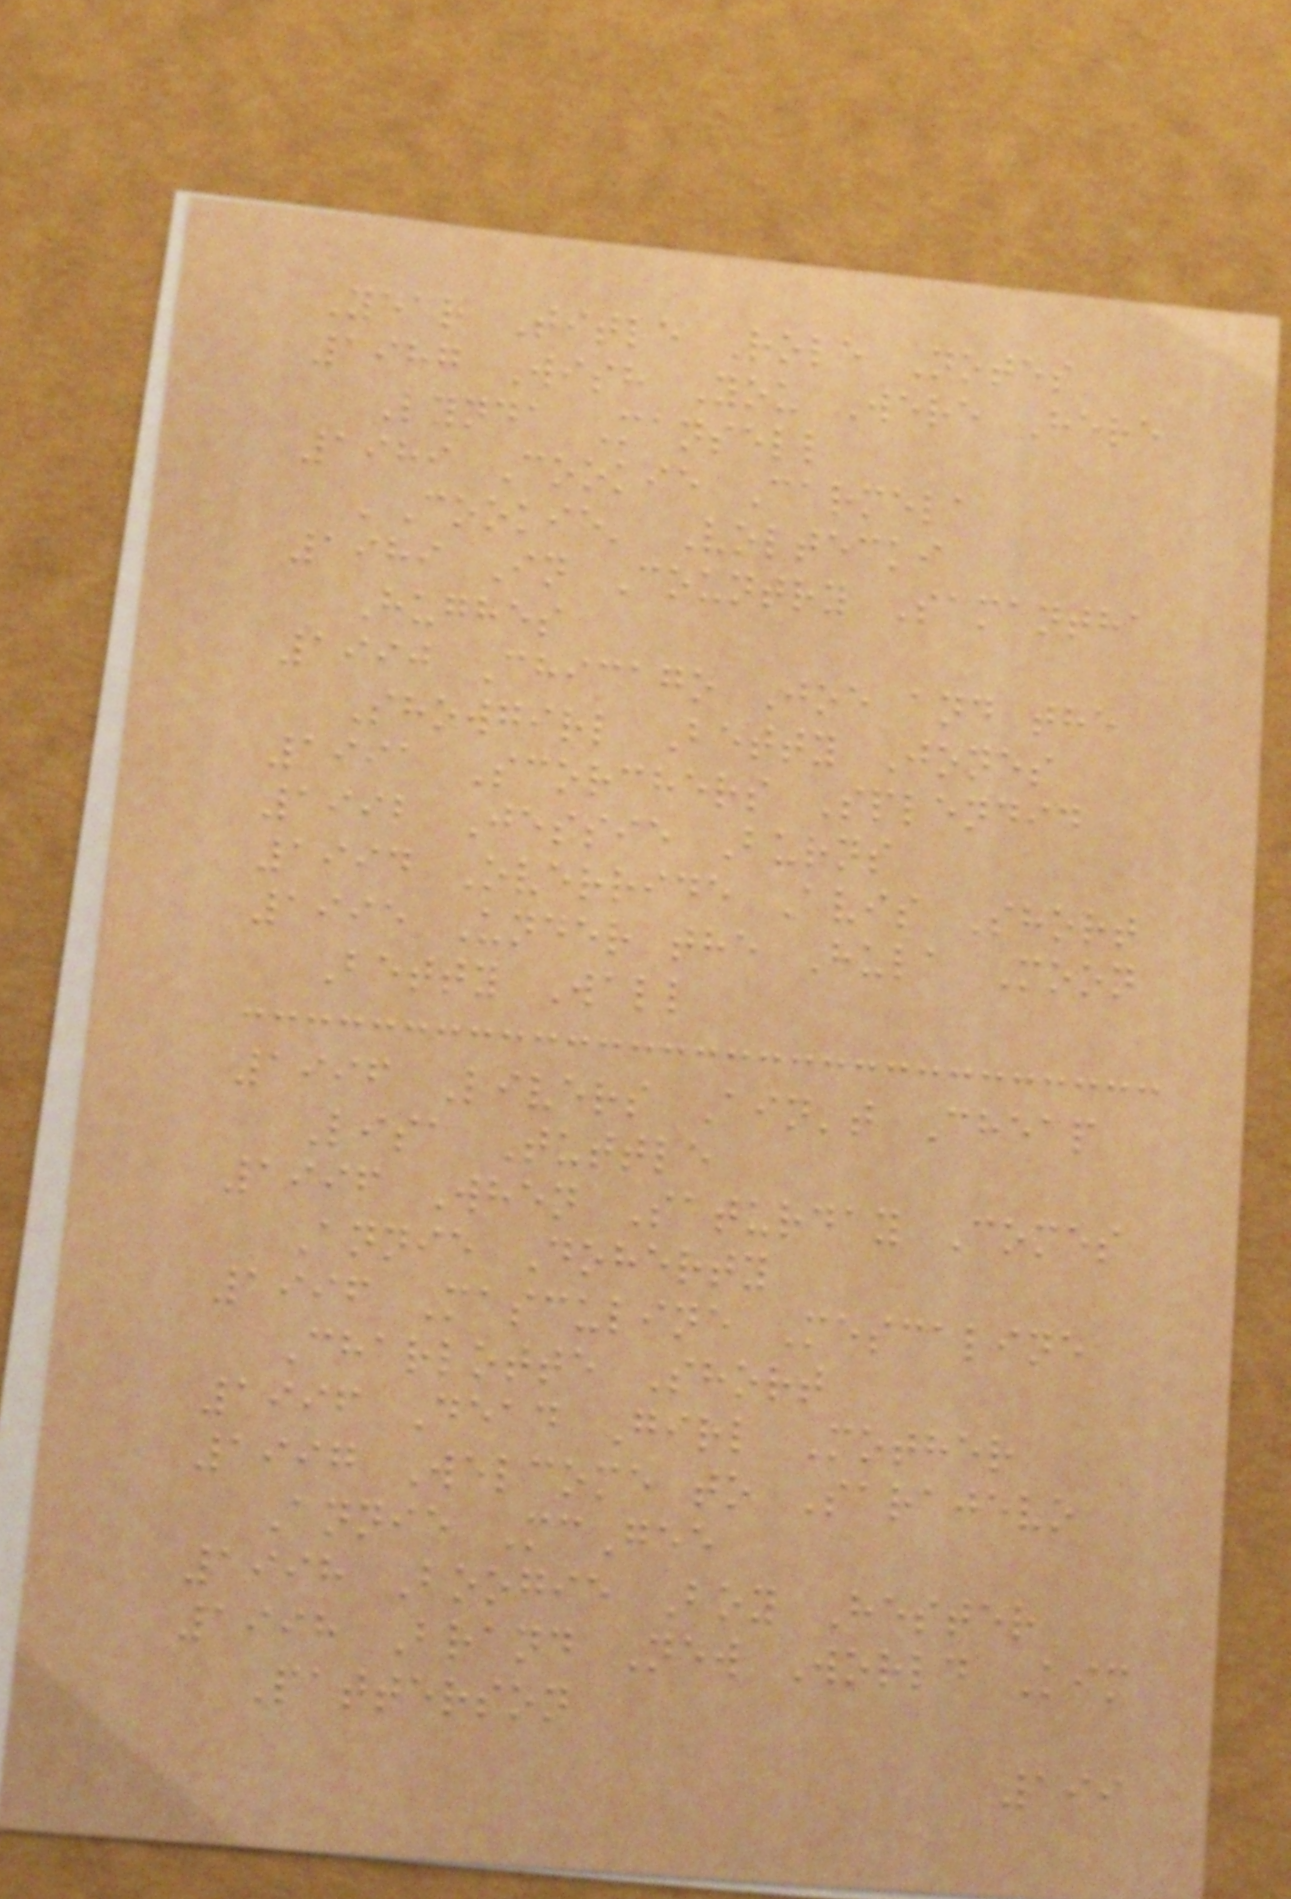Year Title Role Notes
1987 Wish You Were Here
Lynda Mansell
1989 Cookie Carmela
'Cookie' Voltecki
1989 In Country Samantha
Hughes
1990 Chicago Joe and the
Showgirl Betty Jones
1991 Scorchers Splendid
1992 Jessie Burns
1994 Override Avis Short
1995 Under the Hula Moon
Betty Wall
1996 Livers Ain't Cheap
Lisa Tuttle
1996 When Saturday Comes
Annie Doherty
1996 Masculine Mescaline
Charlotte Short
1996 Dead Girl Mother
1997 Welcome to Sarajevo
Annie McGee
1998 Boogie Boy Hester
1998 Brand New World Kim
Patterson
199
